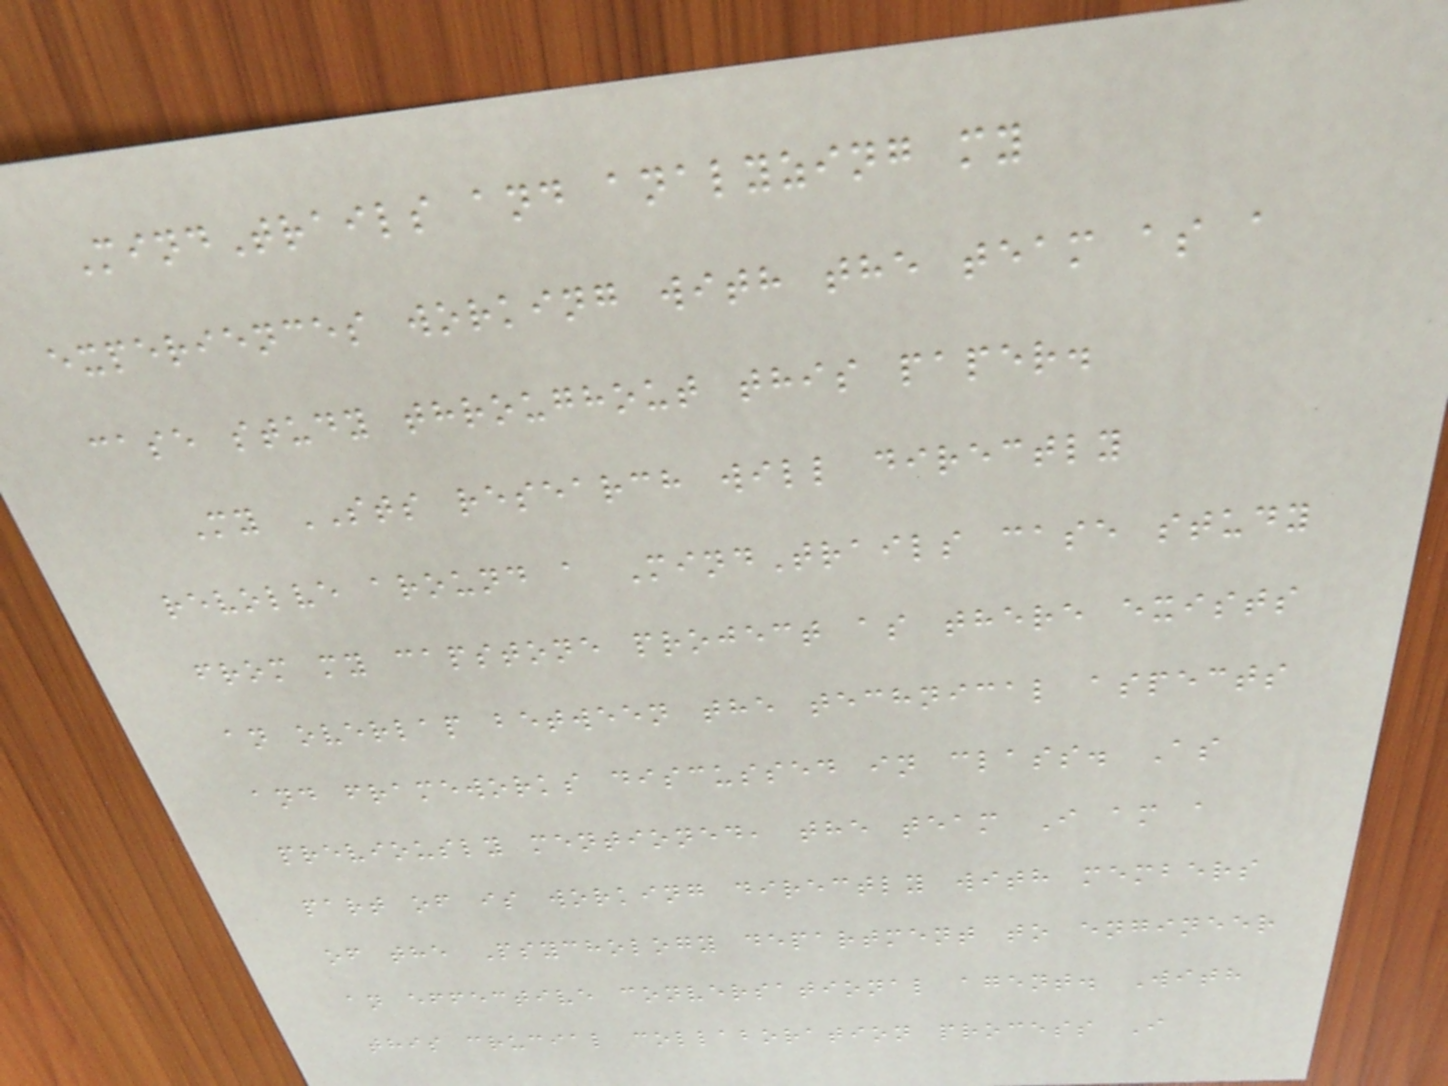MindTrails and analyzing my
experiences working with the team as a
case study throughout this paper.
My STS research will directly
revolve around a MindTrails case study
from my capstone project as there exists
an overlap between the technical aspects
and frameworks discussed in class. As
previously mentioned, the team I am a
part of is working directly with members
of the Psychology department to engineer
an effective conversational agent. With
this crucial collaboration process I
